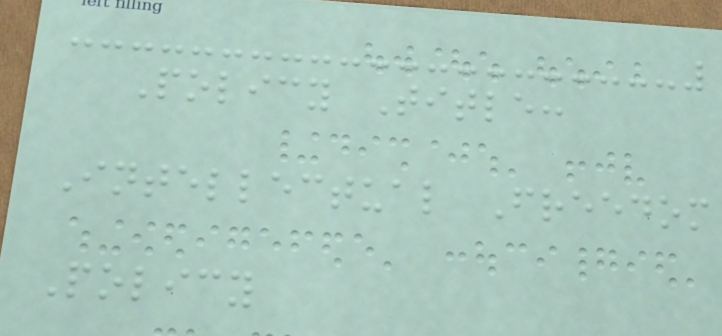Policy Title:
Intellectual Freedom
Policy
